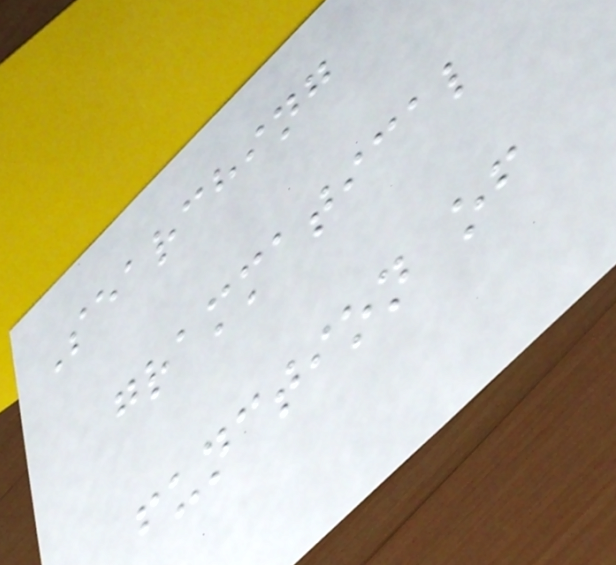Searching
grammatical
function of
